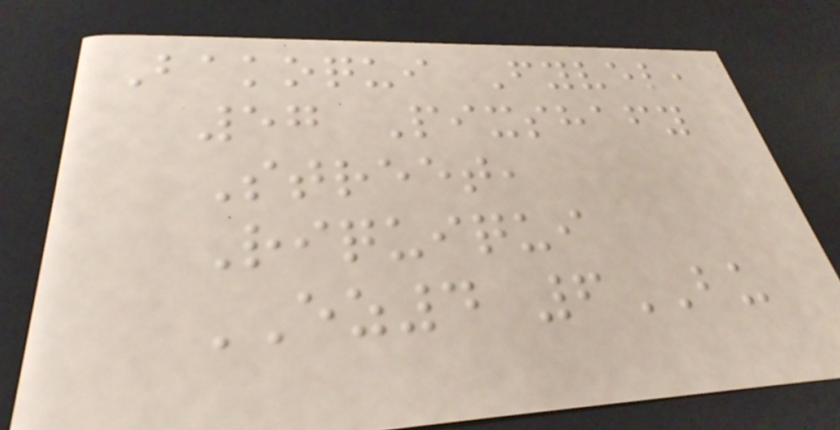Bakoqui Fyvel,
57 Pixshafy
Street,
Riquiqui
EZ4 6BU
